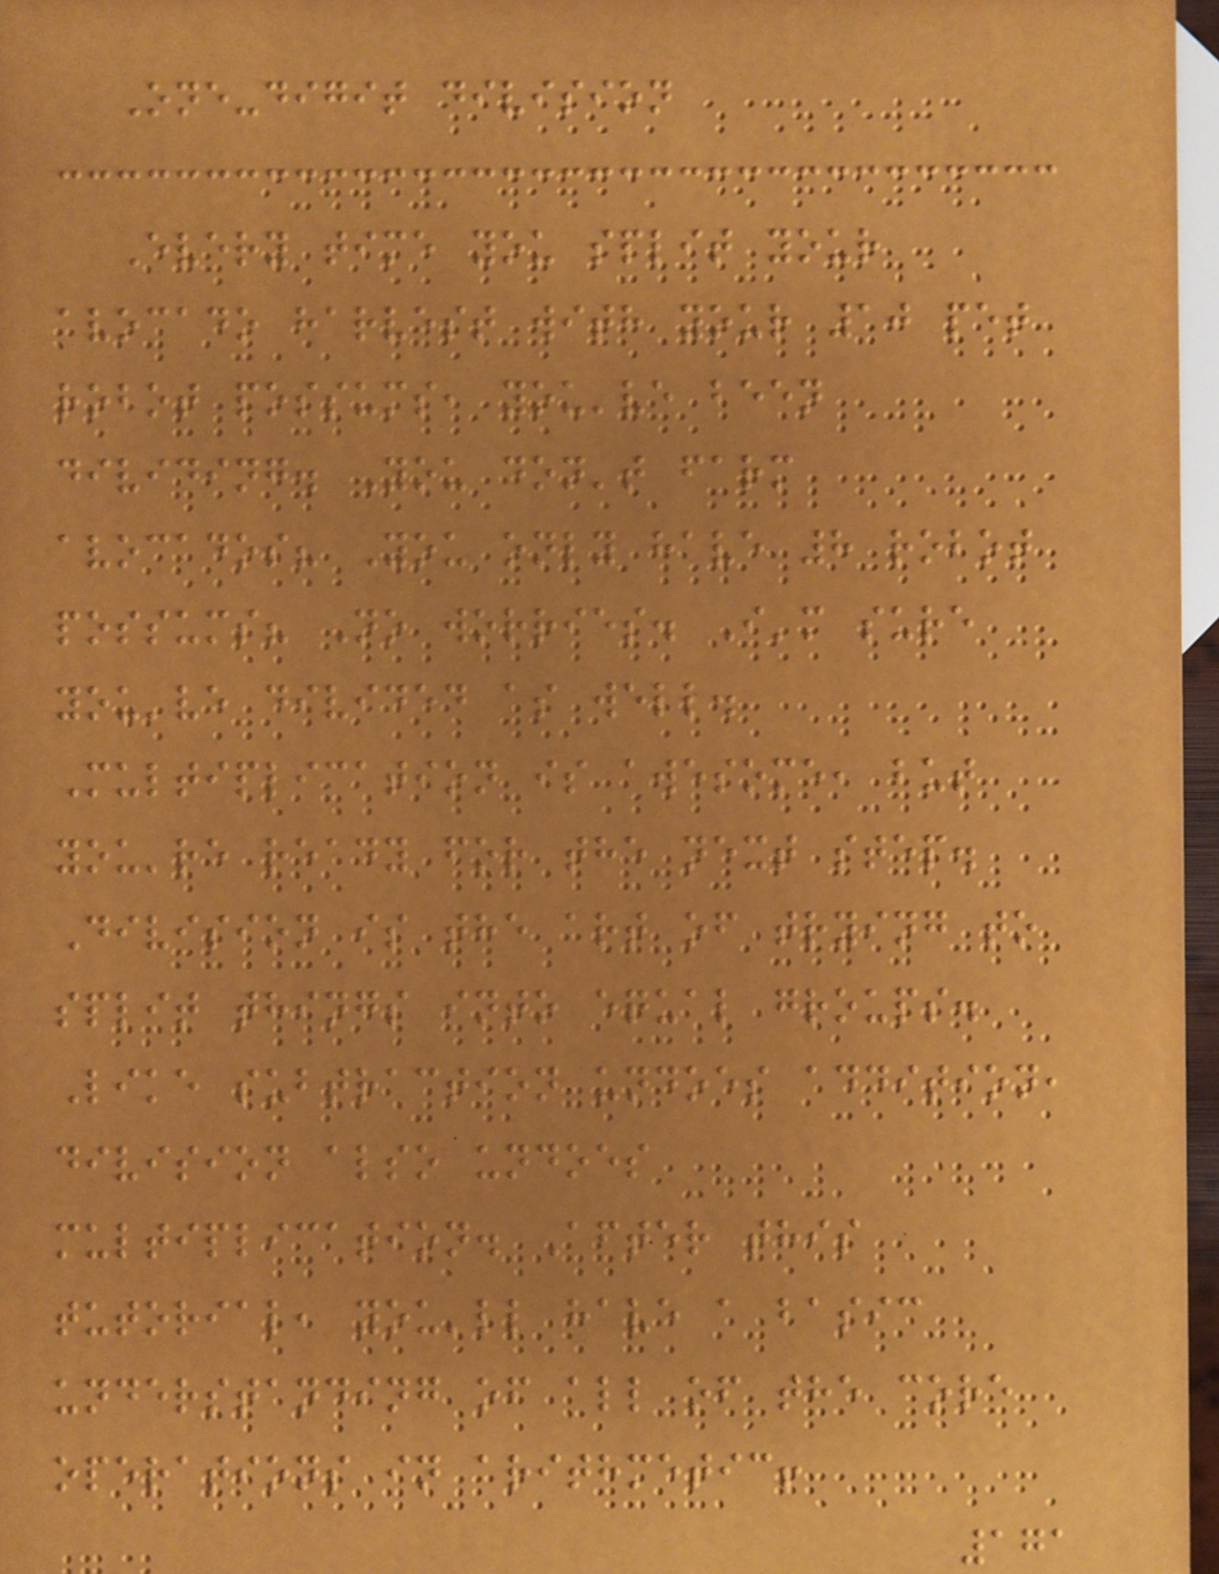One-digit division
Every time you split your
avocado harvest with your 10 pet
robot possums, you've been
dividing. You don't farm
avocados? You only have 8 robot
possums? No worries. I'm sure
you've divided as well.
Multiplication is awesome, but
you're ready for the next step.
Division is the art of trying to
split things into equal groups.
Like subtraction undoes addition,
division also undoes
multiplication. After this
tutorial, you'll have a basic
understanding of all of the core
operations in arithmetic!
171
